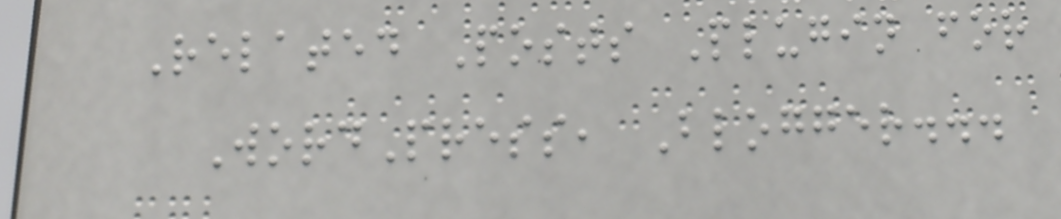Related Posts Plugin for
WordPress, Blogger...
